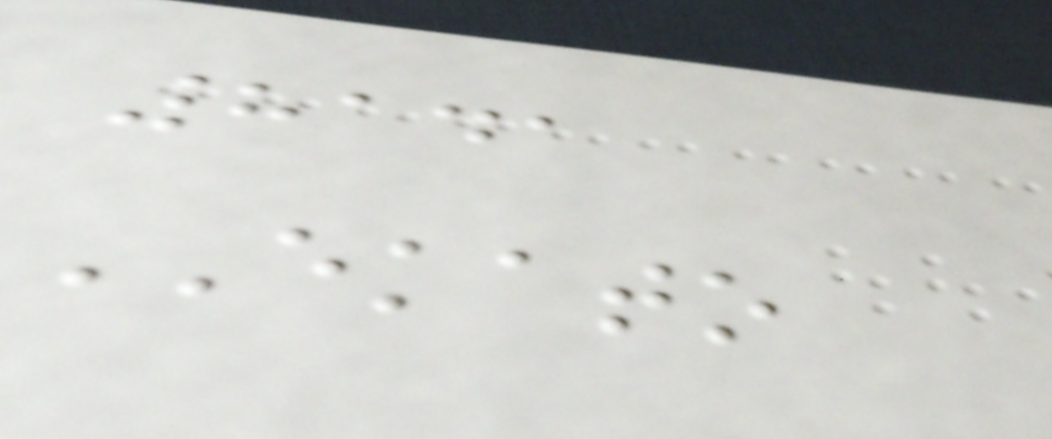8141
EKATO
